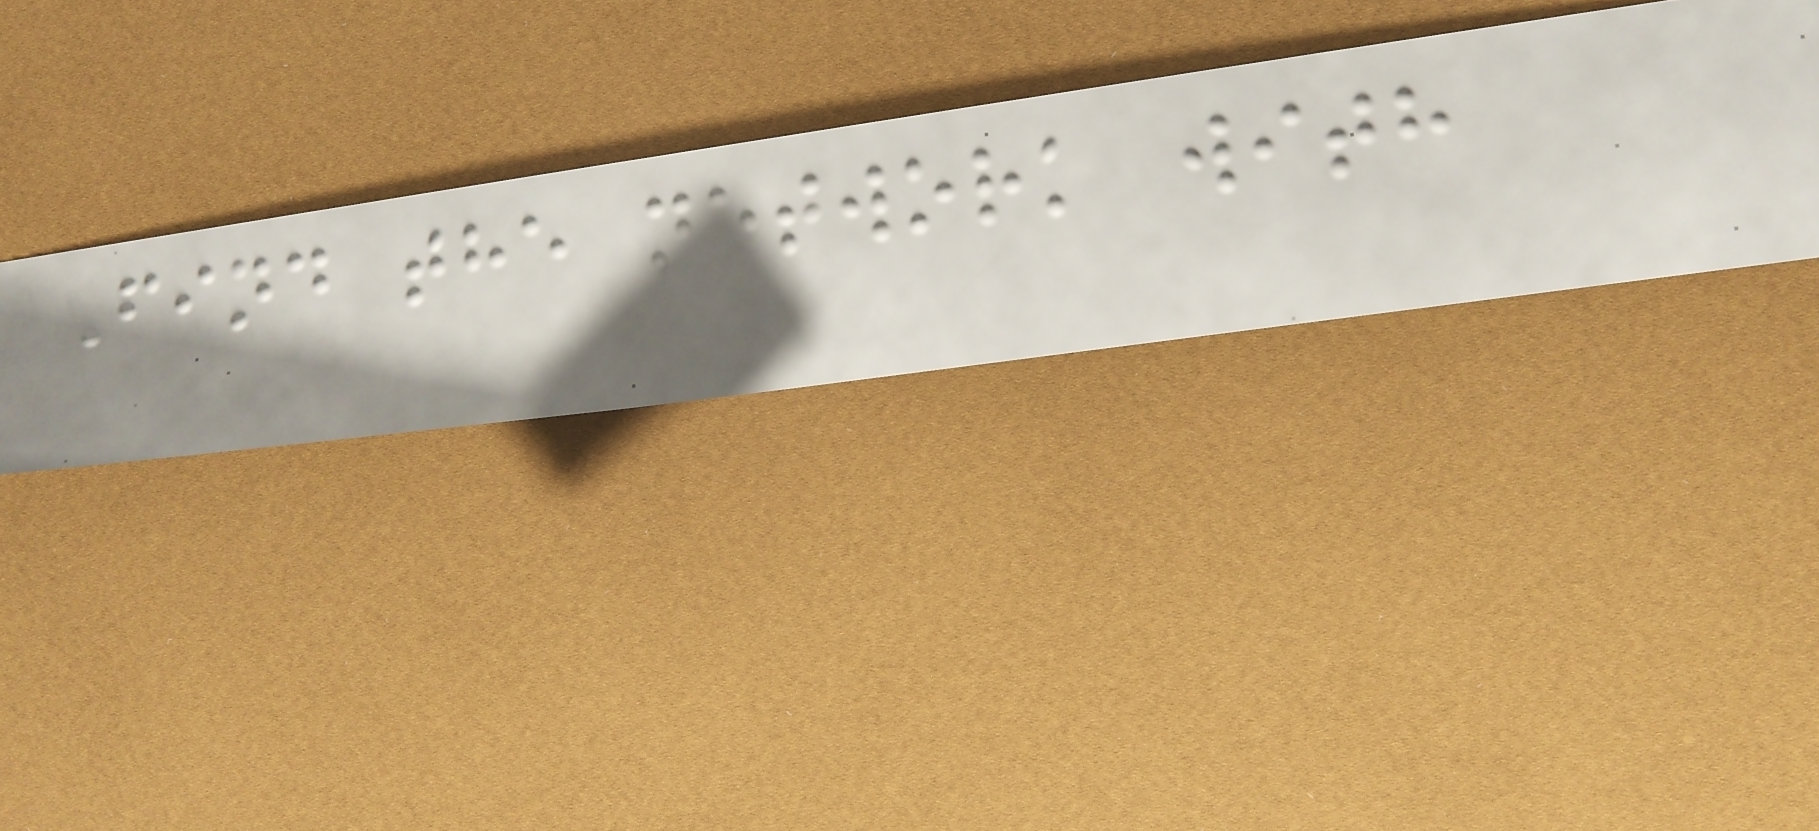Find the network with
